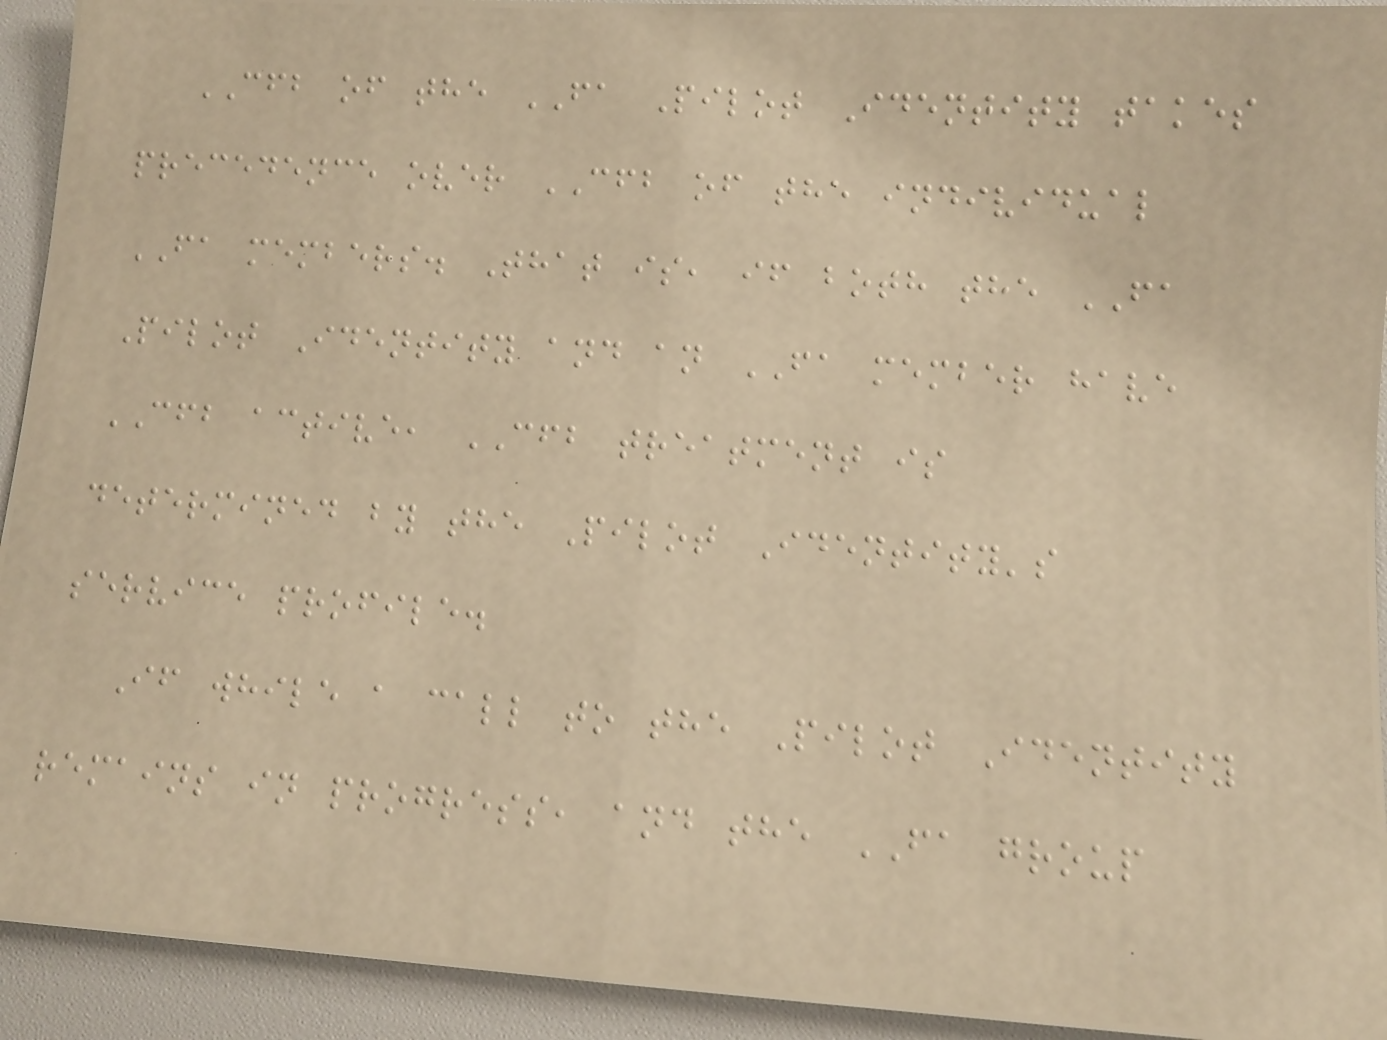CFB of the FA Pilot Identity takes
precedence over CFB of the individual
FA members. That is, if both the FA
Pilot Identity and an FA member have
CFB active, CFB treatment is
determined by the Pilot Identity's
service profile.
If while a call to the Pilot Identity
remains in progress, and the FA group
